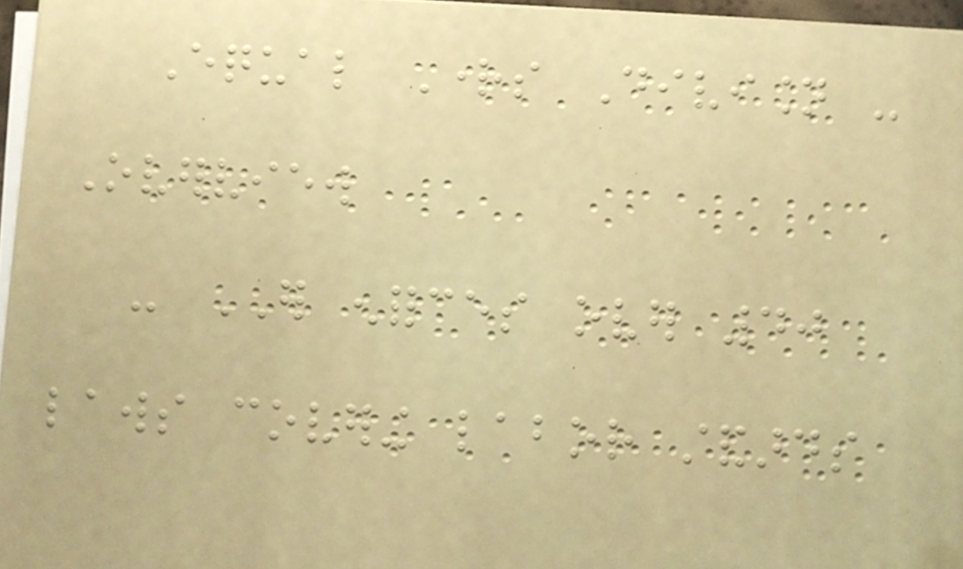Equal Rights Division -
Overview
- ER enforces over 40
laws covering labor standards
